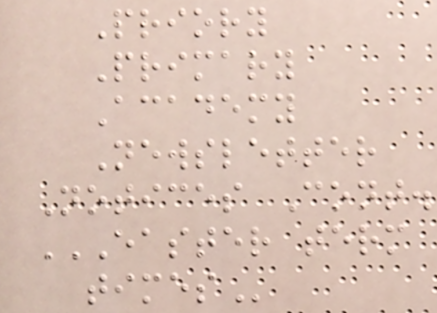Priory
Primary
Academy
Newsletter
Notices Cont.
EASTER TERM
TIMES
